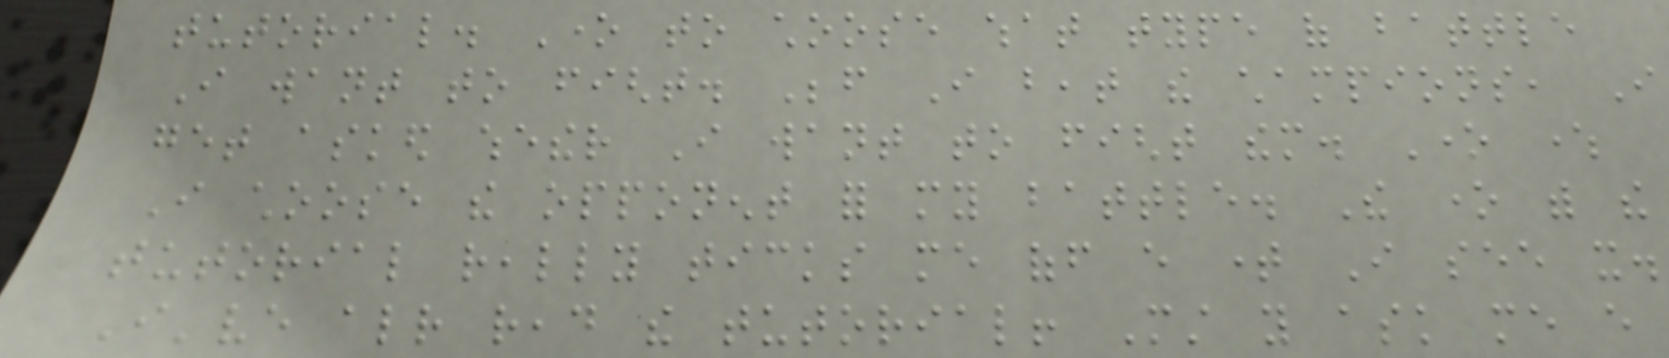tutorial. One to choose what type of battle
I want to fight. Before I beat the champions, I
get asked whether I want to fight them. One where
I choose the opponent for my battle. The one with the
tutorial really ticks me off every time I see it.
I've already read the tutorial! Must you ask me every
